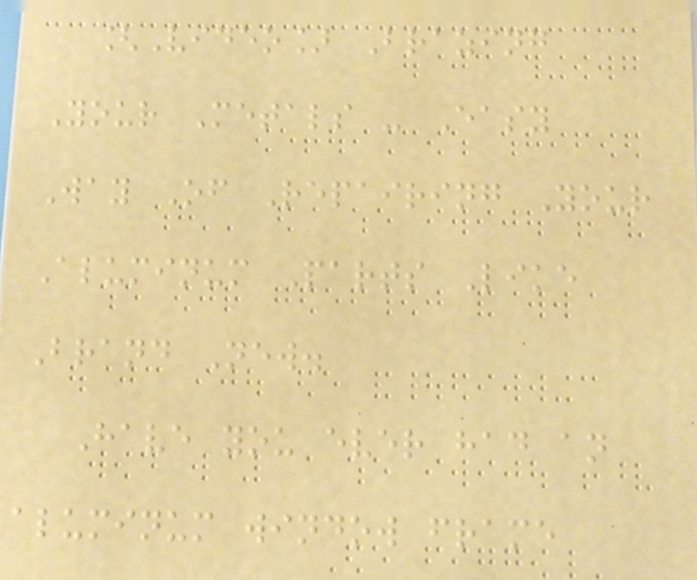[Video] Brazing
Your Metals - Easy
Way Of Repairing Your
Aluminum Parts Like
Brand New.
Have you ever had an
aluminum window frame
